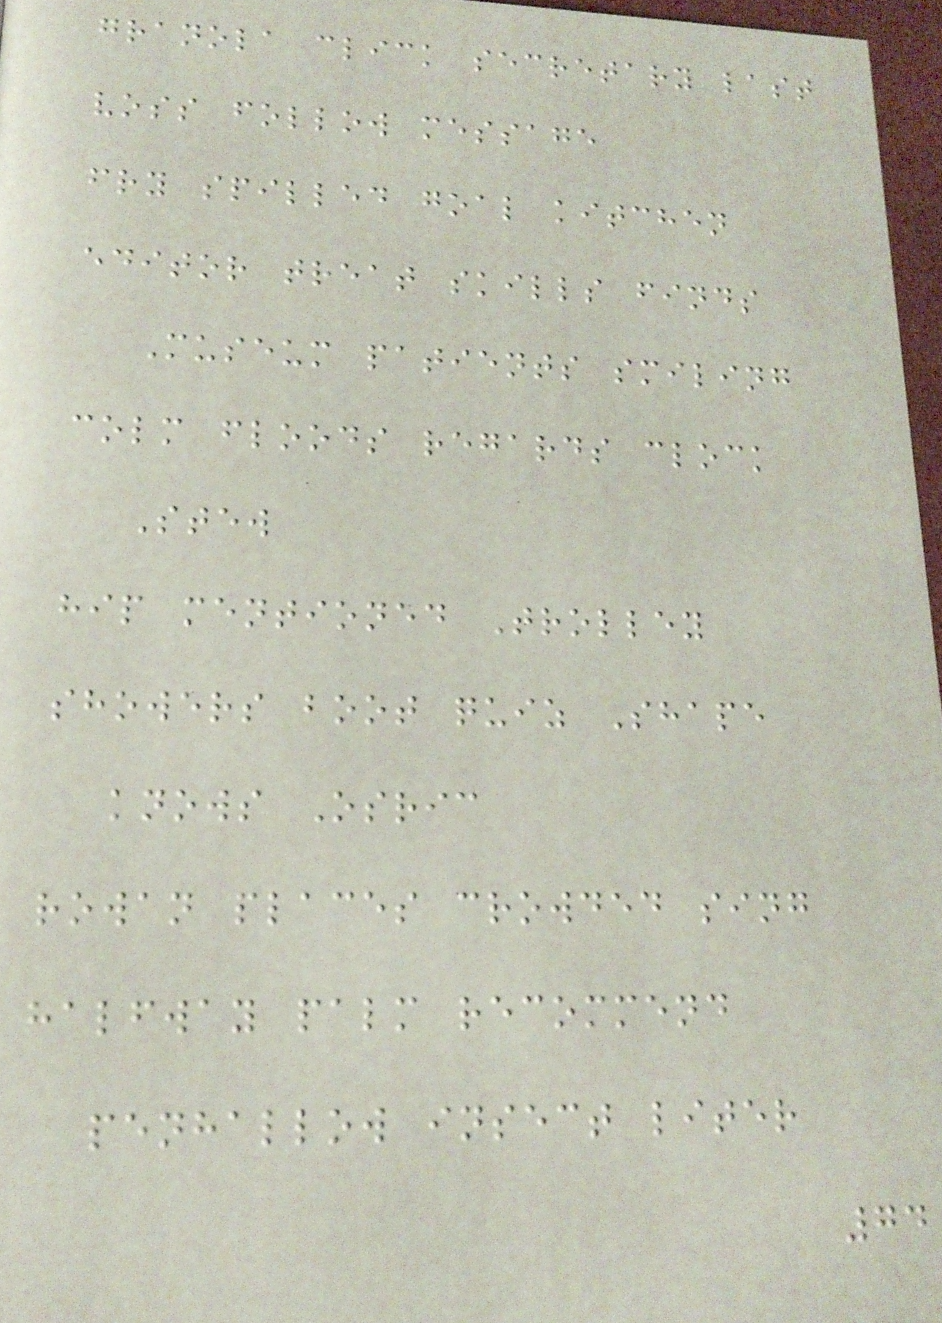granola click secretary last
voss follow message
fry spilled goal kitchen
editor treat skills finds
Museum patients smiling
colm floods regards clock
Stew
hip mentioned Trolley
showers boot quiz Shape
knows Osric
rowan places crowded sing
halfway palm recommend
penhallow insect liter
74
